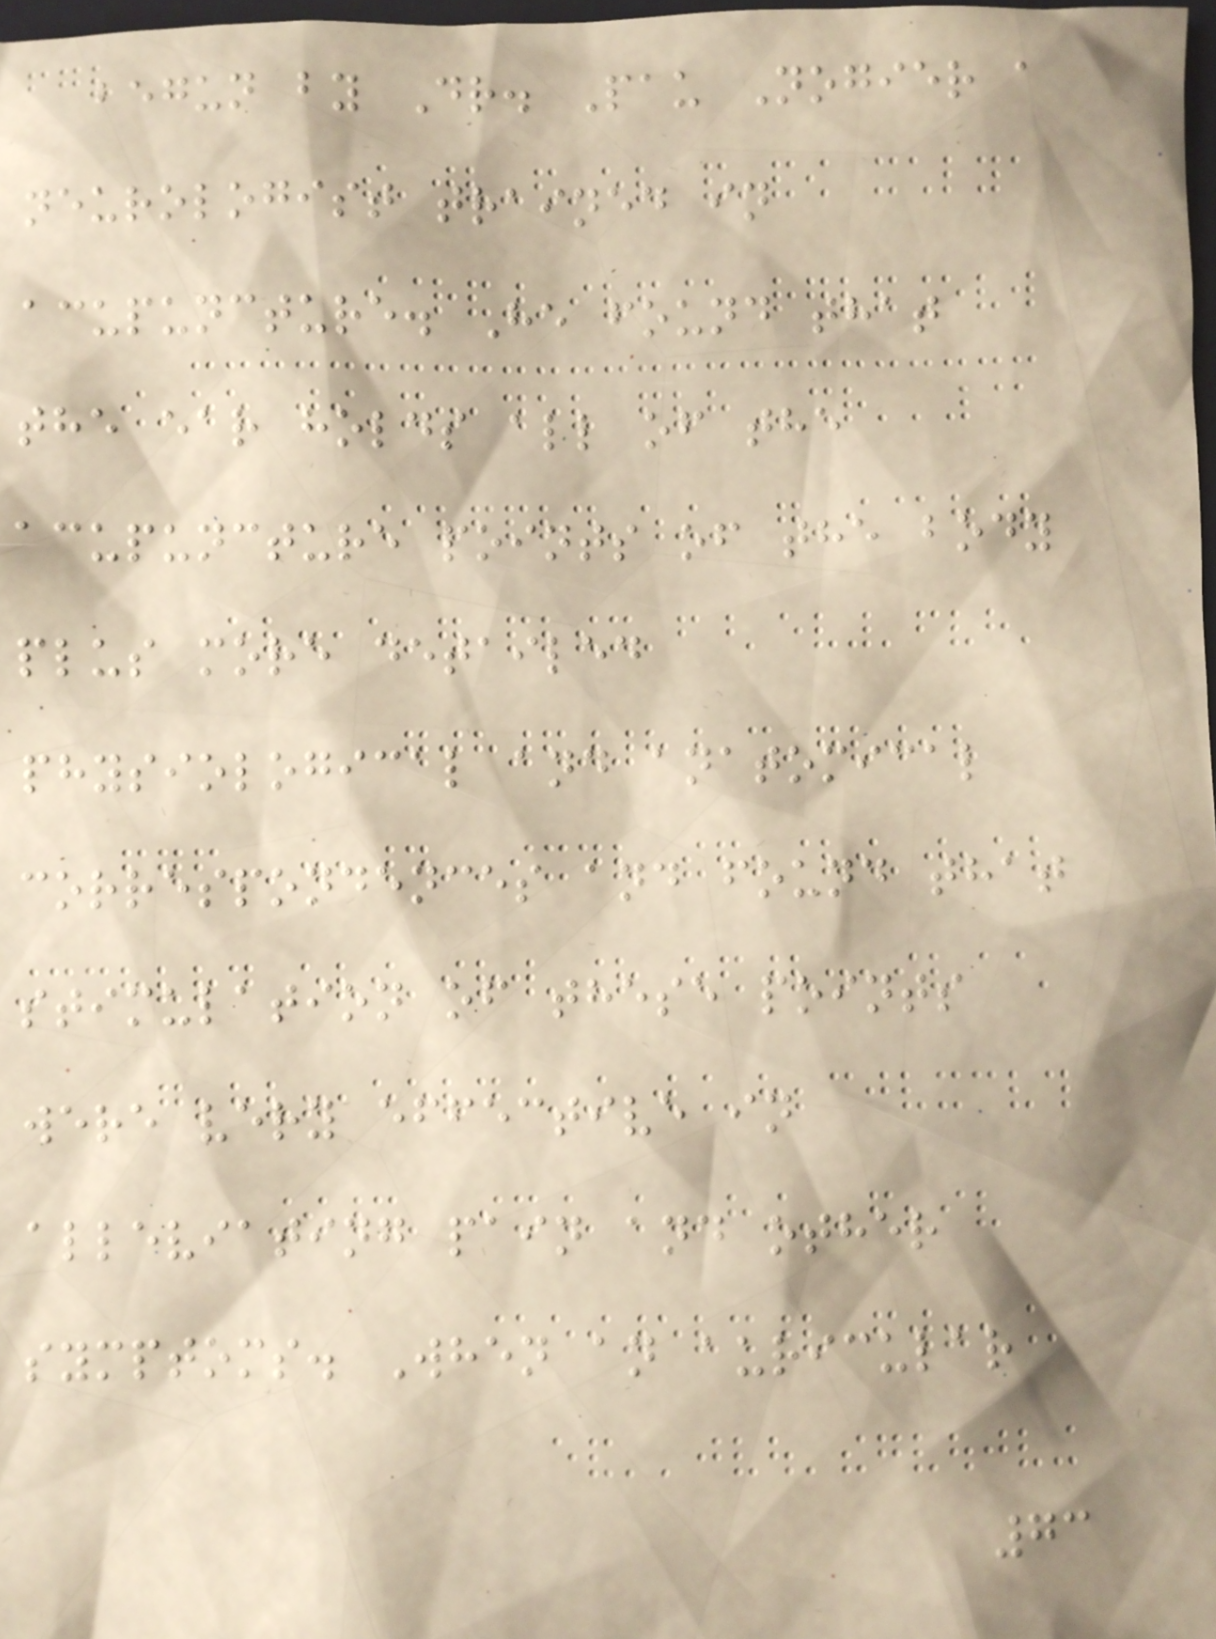begun by Dr. Pau Nogier a
neurologist trained in
acupuncture. He found that
the ear holds all of the
acupuncture points of the body
plus more detailed
physiological and anatomical
correspondences and found that
stimulation of these points
were very effective in
alleviating pain and other
symptoms. When an auricular
73
